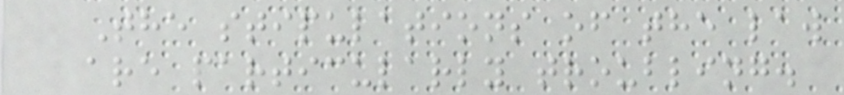The stipulations of the law
are particularly troubling.
